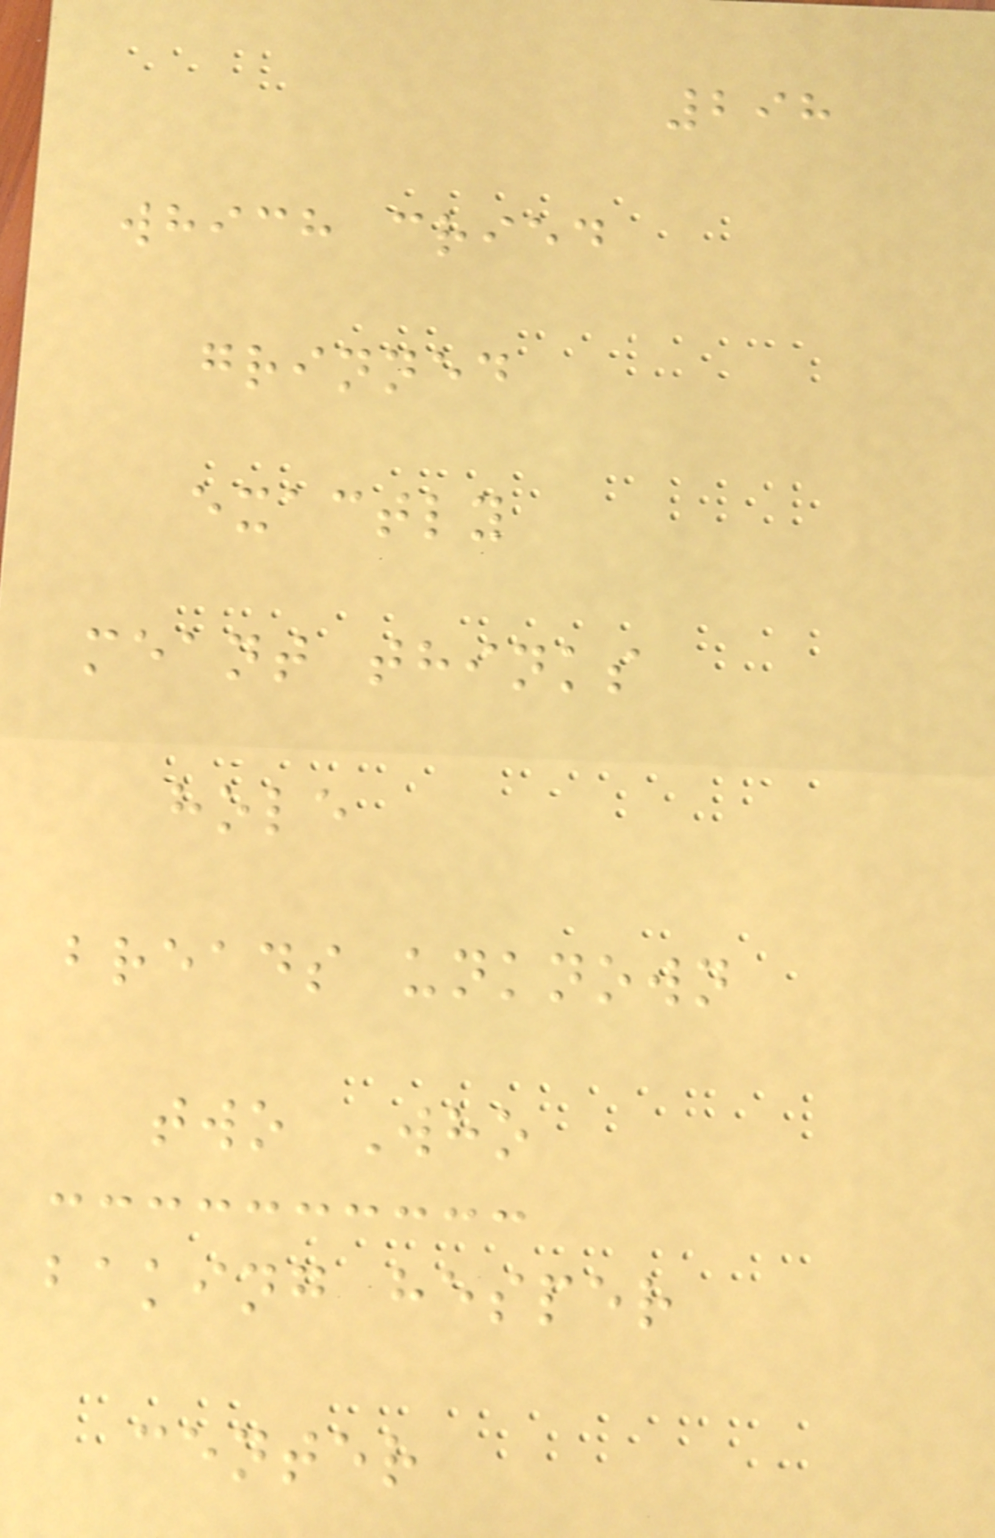298
which cried
grinned
exactly
meant thinks
hole
breads unknown
two Who
baking hesper
center
